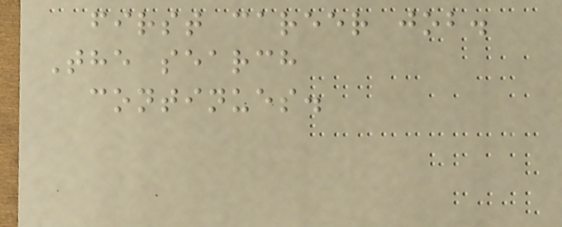first career job.
The search
continues.
